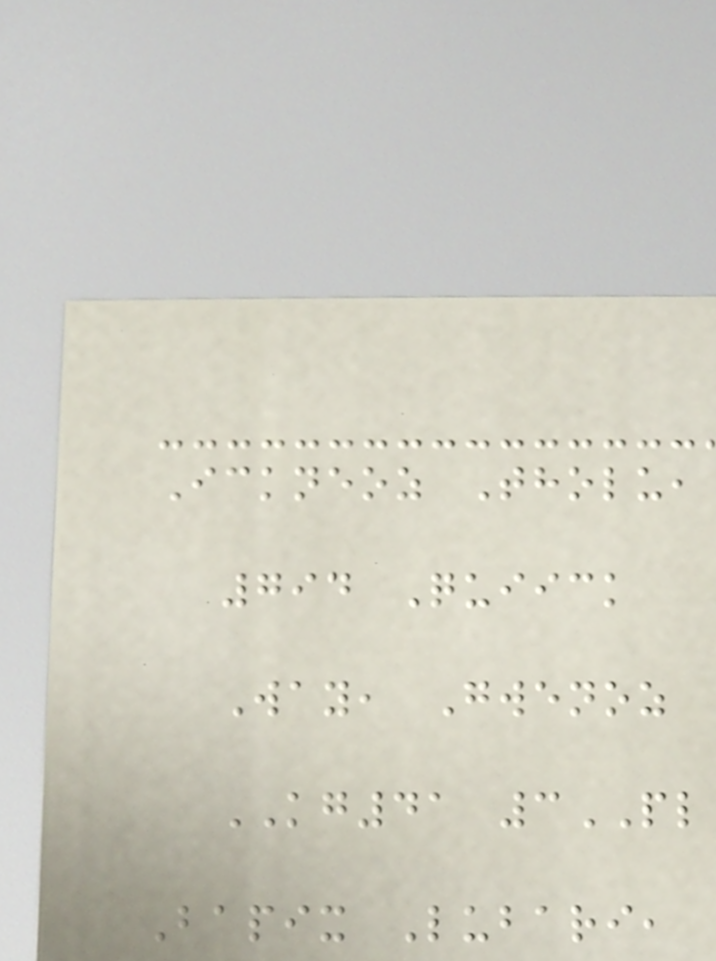Ickneoz Tholu,
794 Quiick
Way, Gwenoz
KG41 3PL
Bapix Lubari,
